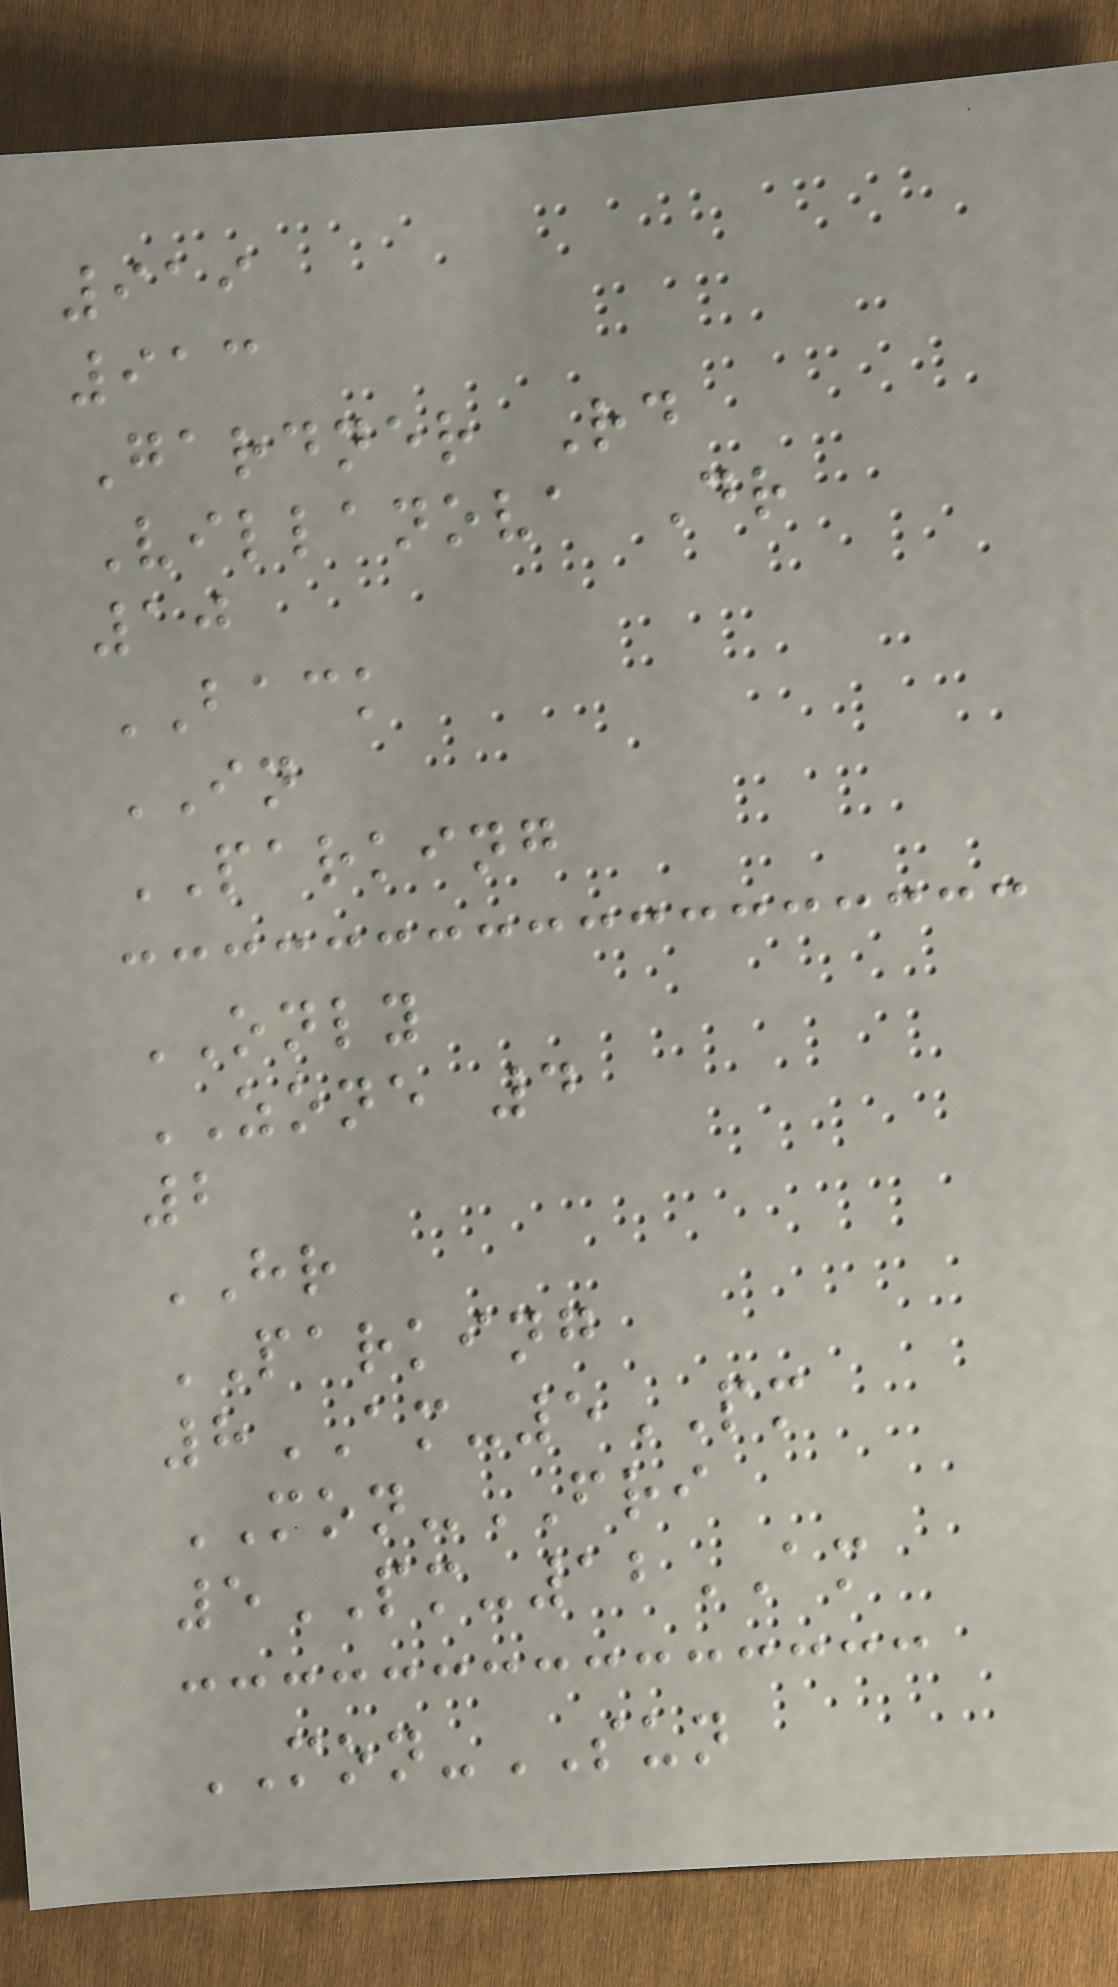919
913
Gardner Rd
Villanova Dr
10
BACK
IN
PARKING
ONLY
ZONE 4
2
HR
PARKING
8AM-5PM
MON-FRI
5PM-12AM
MON-SUN
